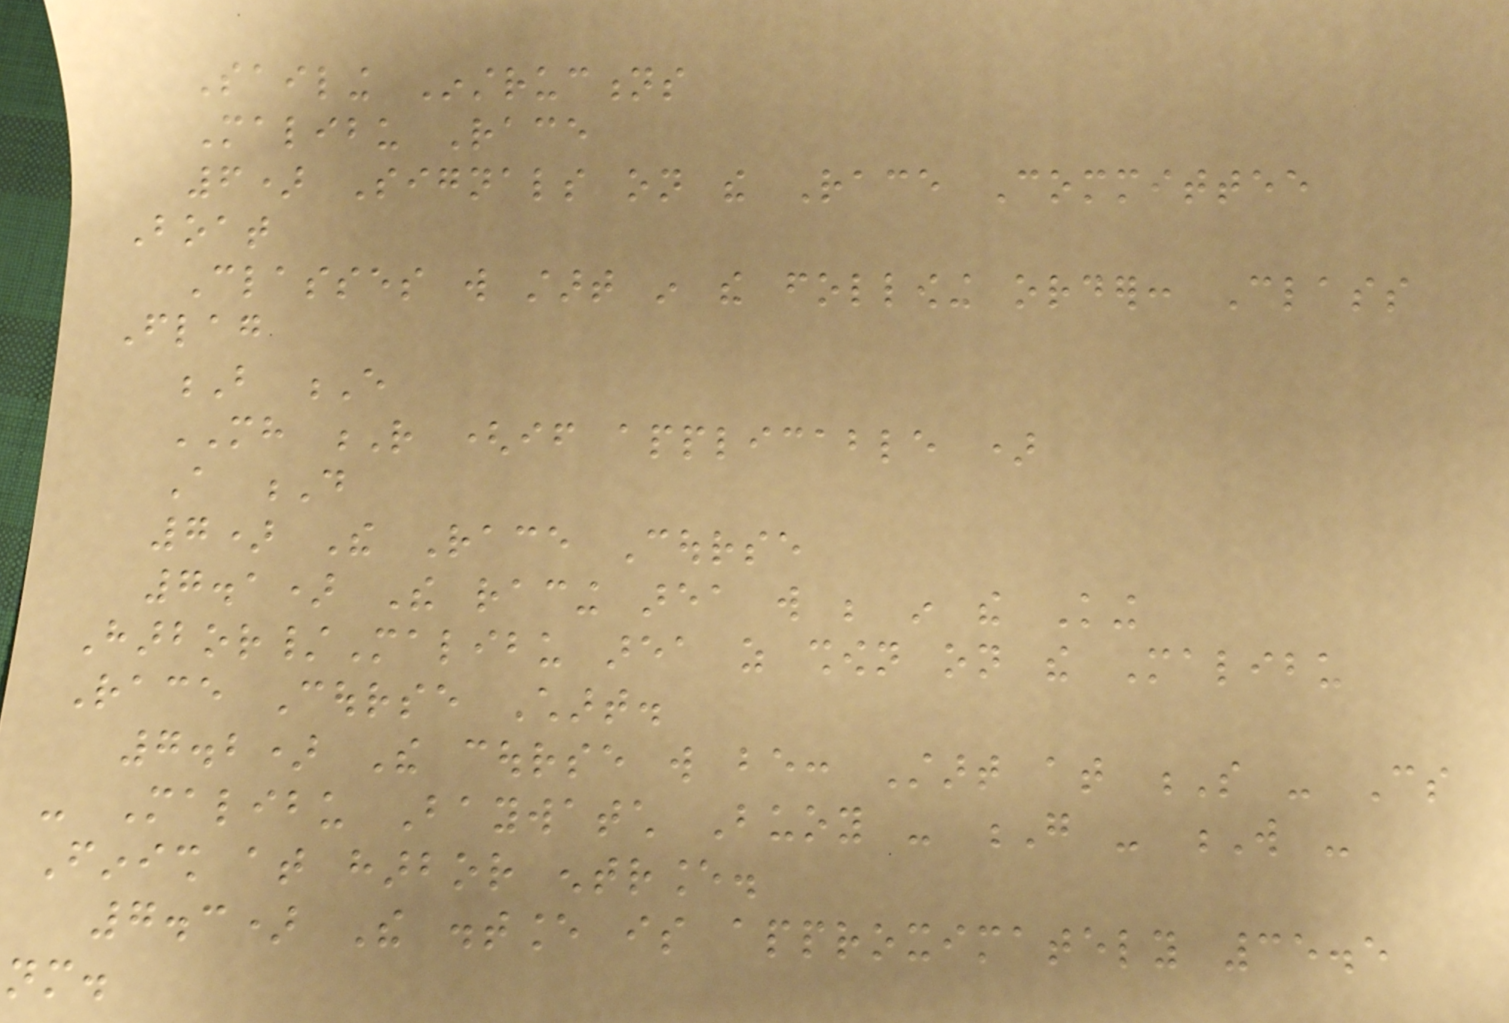Sailing Instructions
Malibu Race
6) Signals on the Race Committee
Boat
Classes will start in the following order: Class
Flag
B E
MH R (if applicable )
A D
7) The Race Course
7.1) The racing area will be in the King
Harbor/Malibu area as shown on the Malibu
Race Course Chart.
7.2) The course will be: Start at S - Cs
- Malibu Baywatch Buoy - G - W -
Finish at harbor entrance.
7.3) The distance is approximately 35.5
nm.
